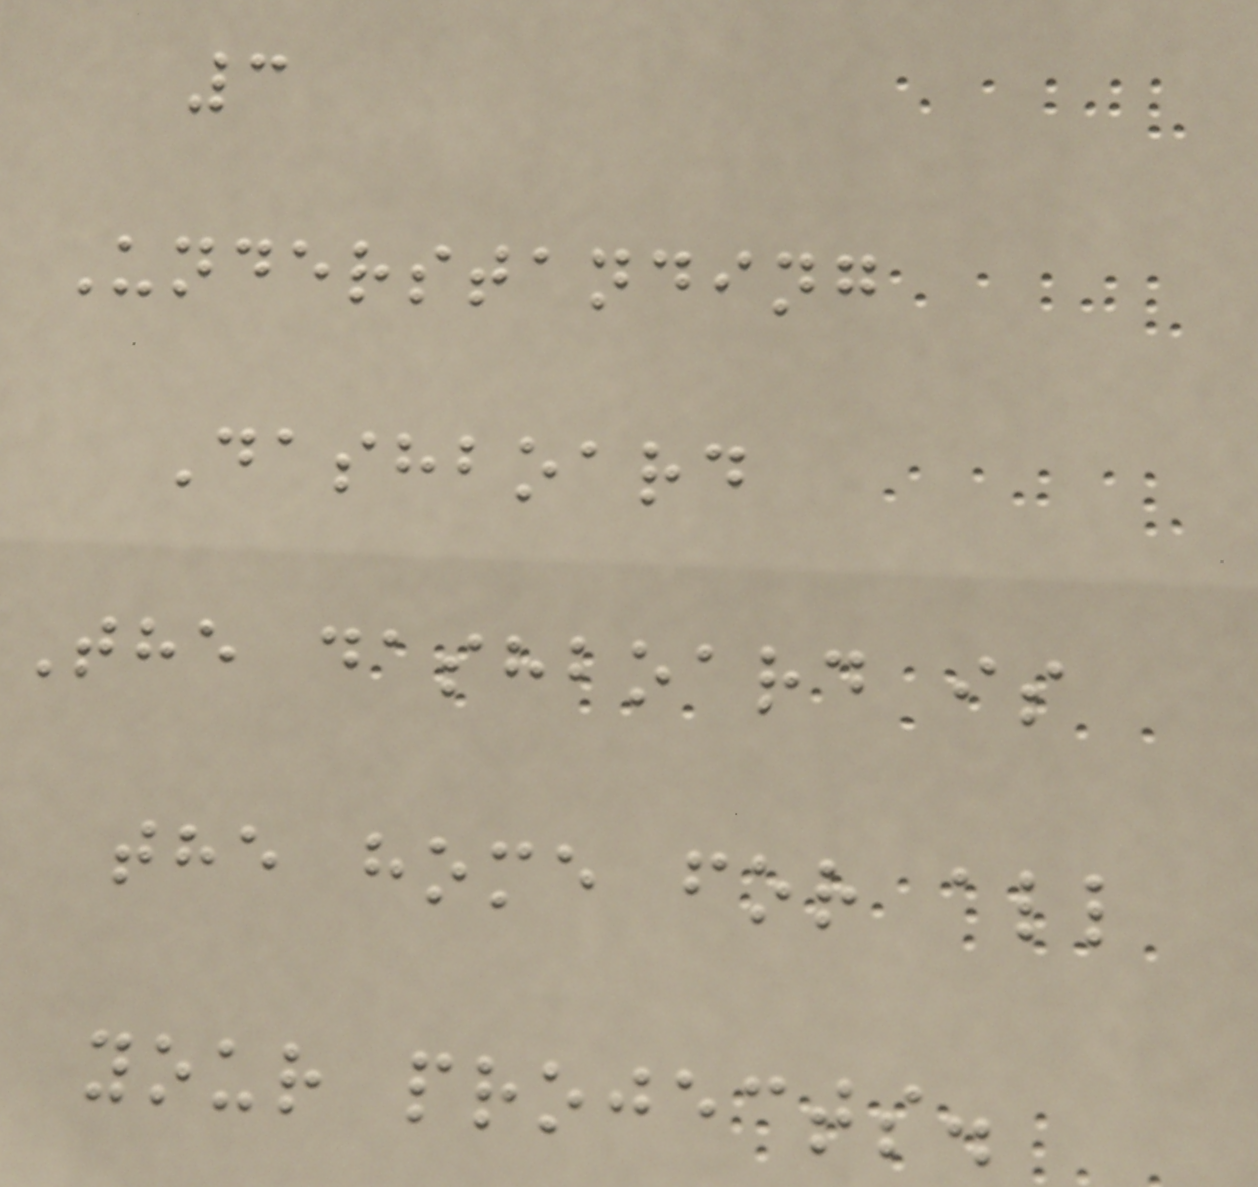3
Understanding
Dashboard
The dashboard is
the home for all
your projects.
